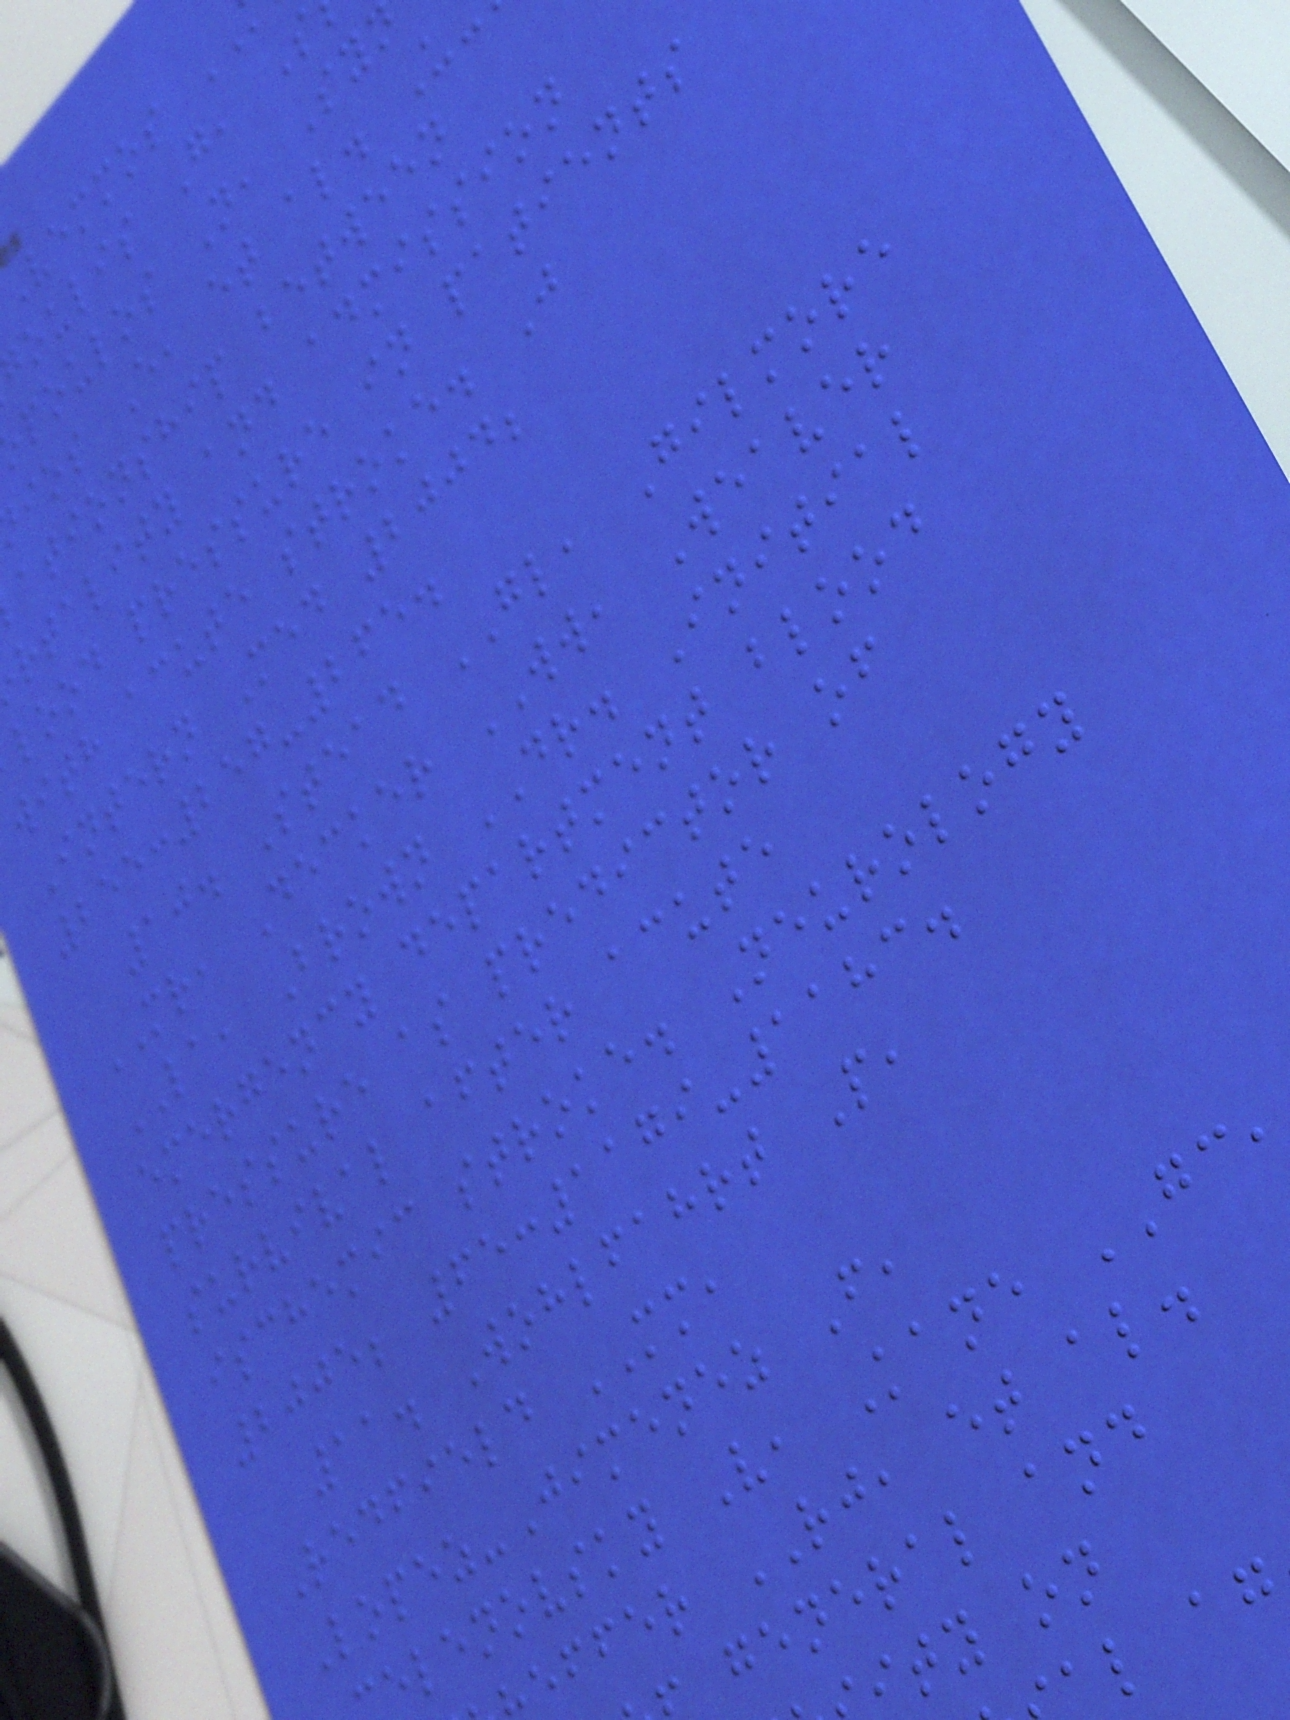Vemmos
oulis G, S
poulos N, Sy
ios E, et al. U
ationship between
rtality and admission
lood pressure in patients
with acute stroke. J
Intern Med 2004;
255:257-265.
10. Stead GL, Gilmore
MR, Decker WW, Weaver
LA, Brown DR. Initial
emergency department blood
pressure as predictor of
survival after acute
ischemic stroke. Neurology
2005; 65:1179-1183.
11. Wohlfahrt P,
Redfield MM,
Lopez-Jimenez F,
elenovsky V, Kane GC
effer RJ, et al.
general and
ity on
